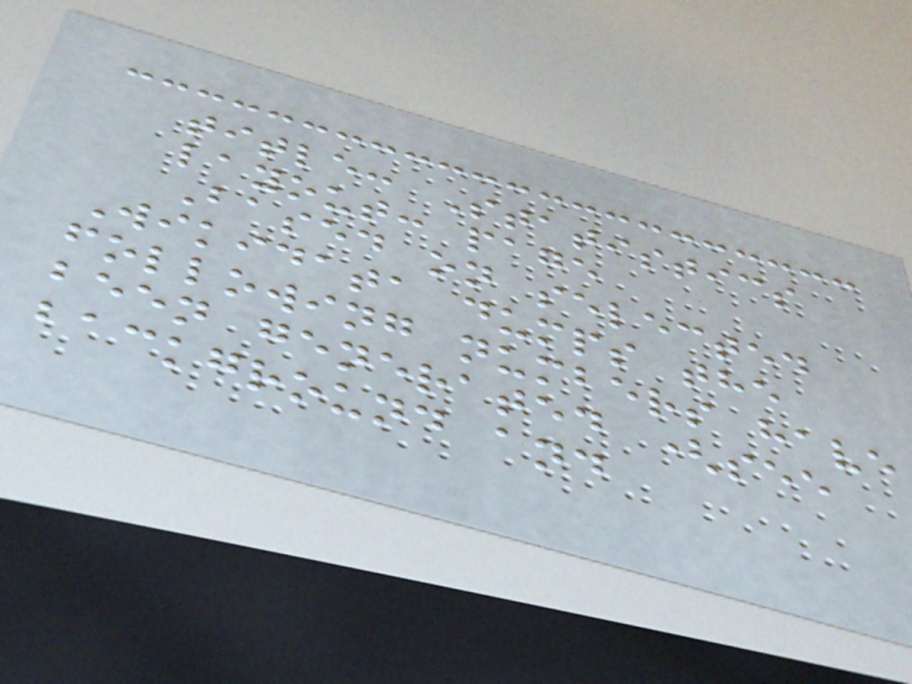title: Statistics
layout: page
Based on selected
Wikidata dumps the
following numbers have
been generated (see
background and
